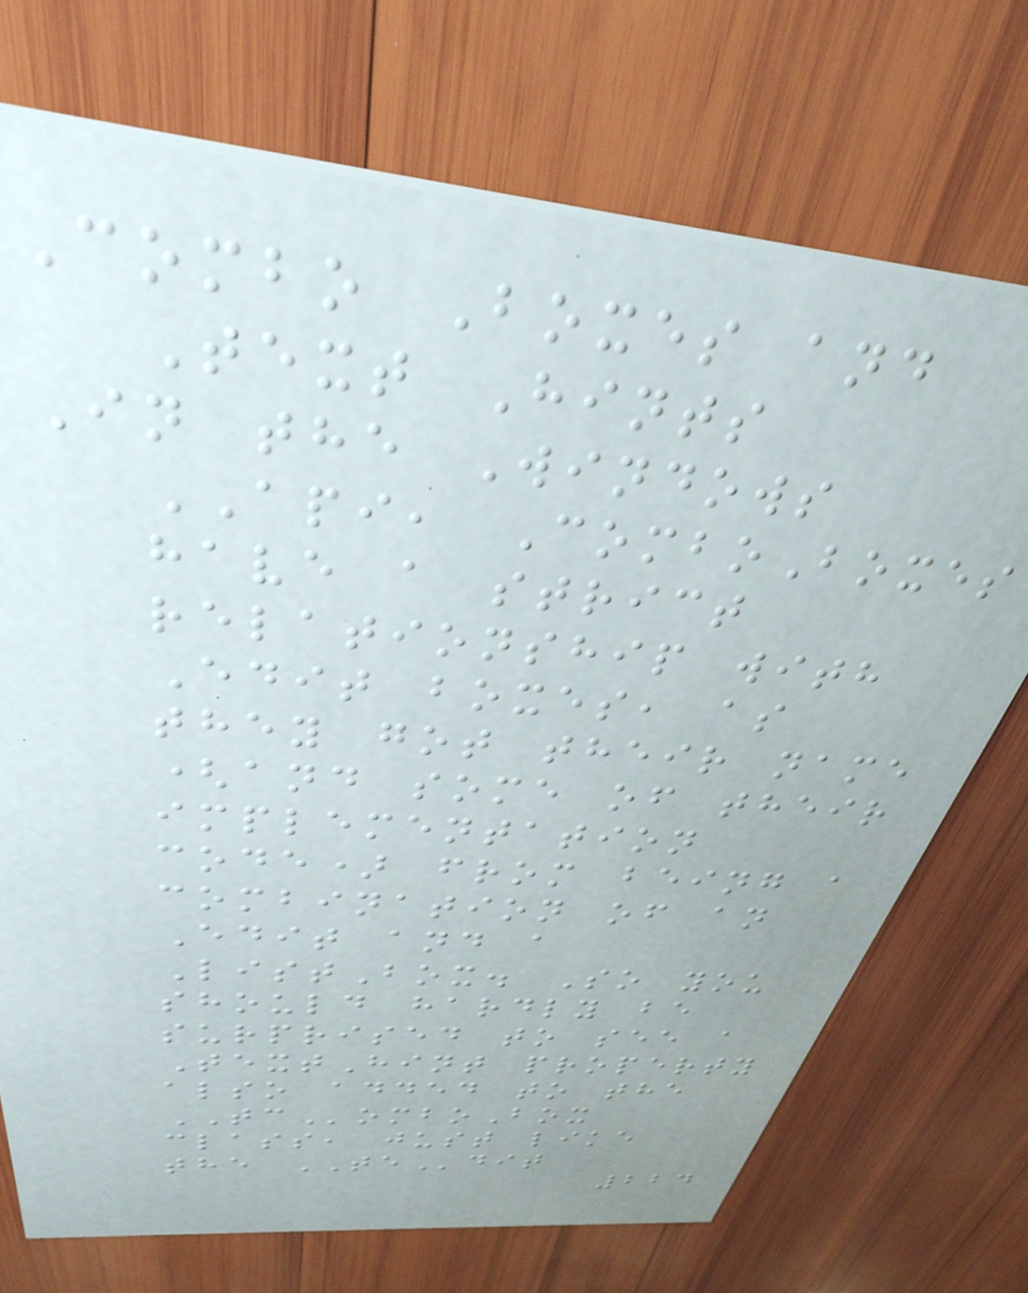Combo Boxes and
Text Hints
In the Windows
API, ComboBoxes
have a strict
relationship with
Edit boxes, as
they got their name
(and some of their
implementation
code) from being a
combination of an
Edit and a
ListBox. So you
should hardly be
surprised to see a
TextHint property
also added to the
TComboBox
class, just like
the TEdit
224
